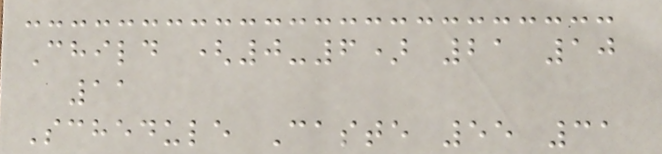Child (0-6) 21 10
11
Schedule Caste 55 31
